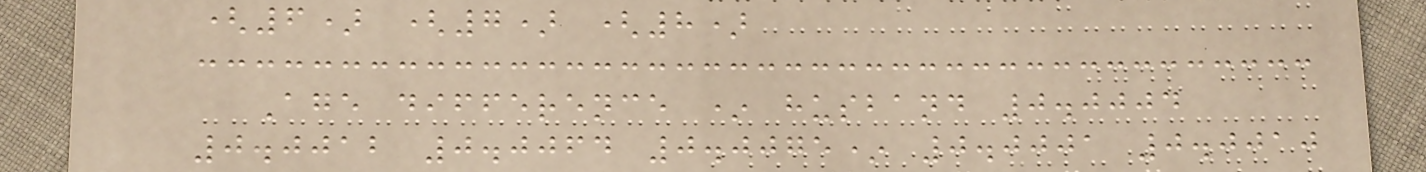(6) (7) (8)
Age difference * husband 0.0004
0.0012 0.0064 0.0075* 0.0001 0.0010
